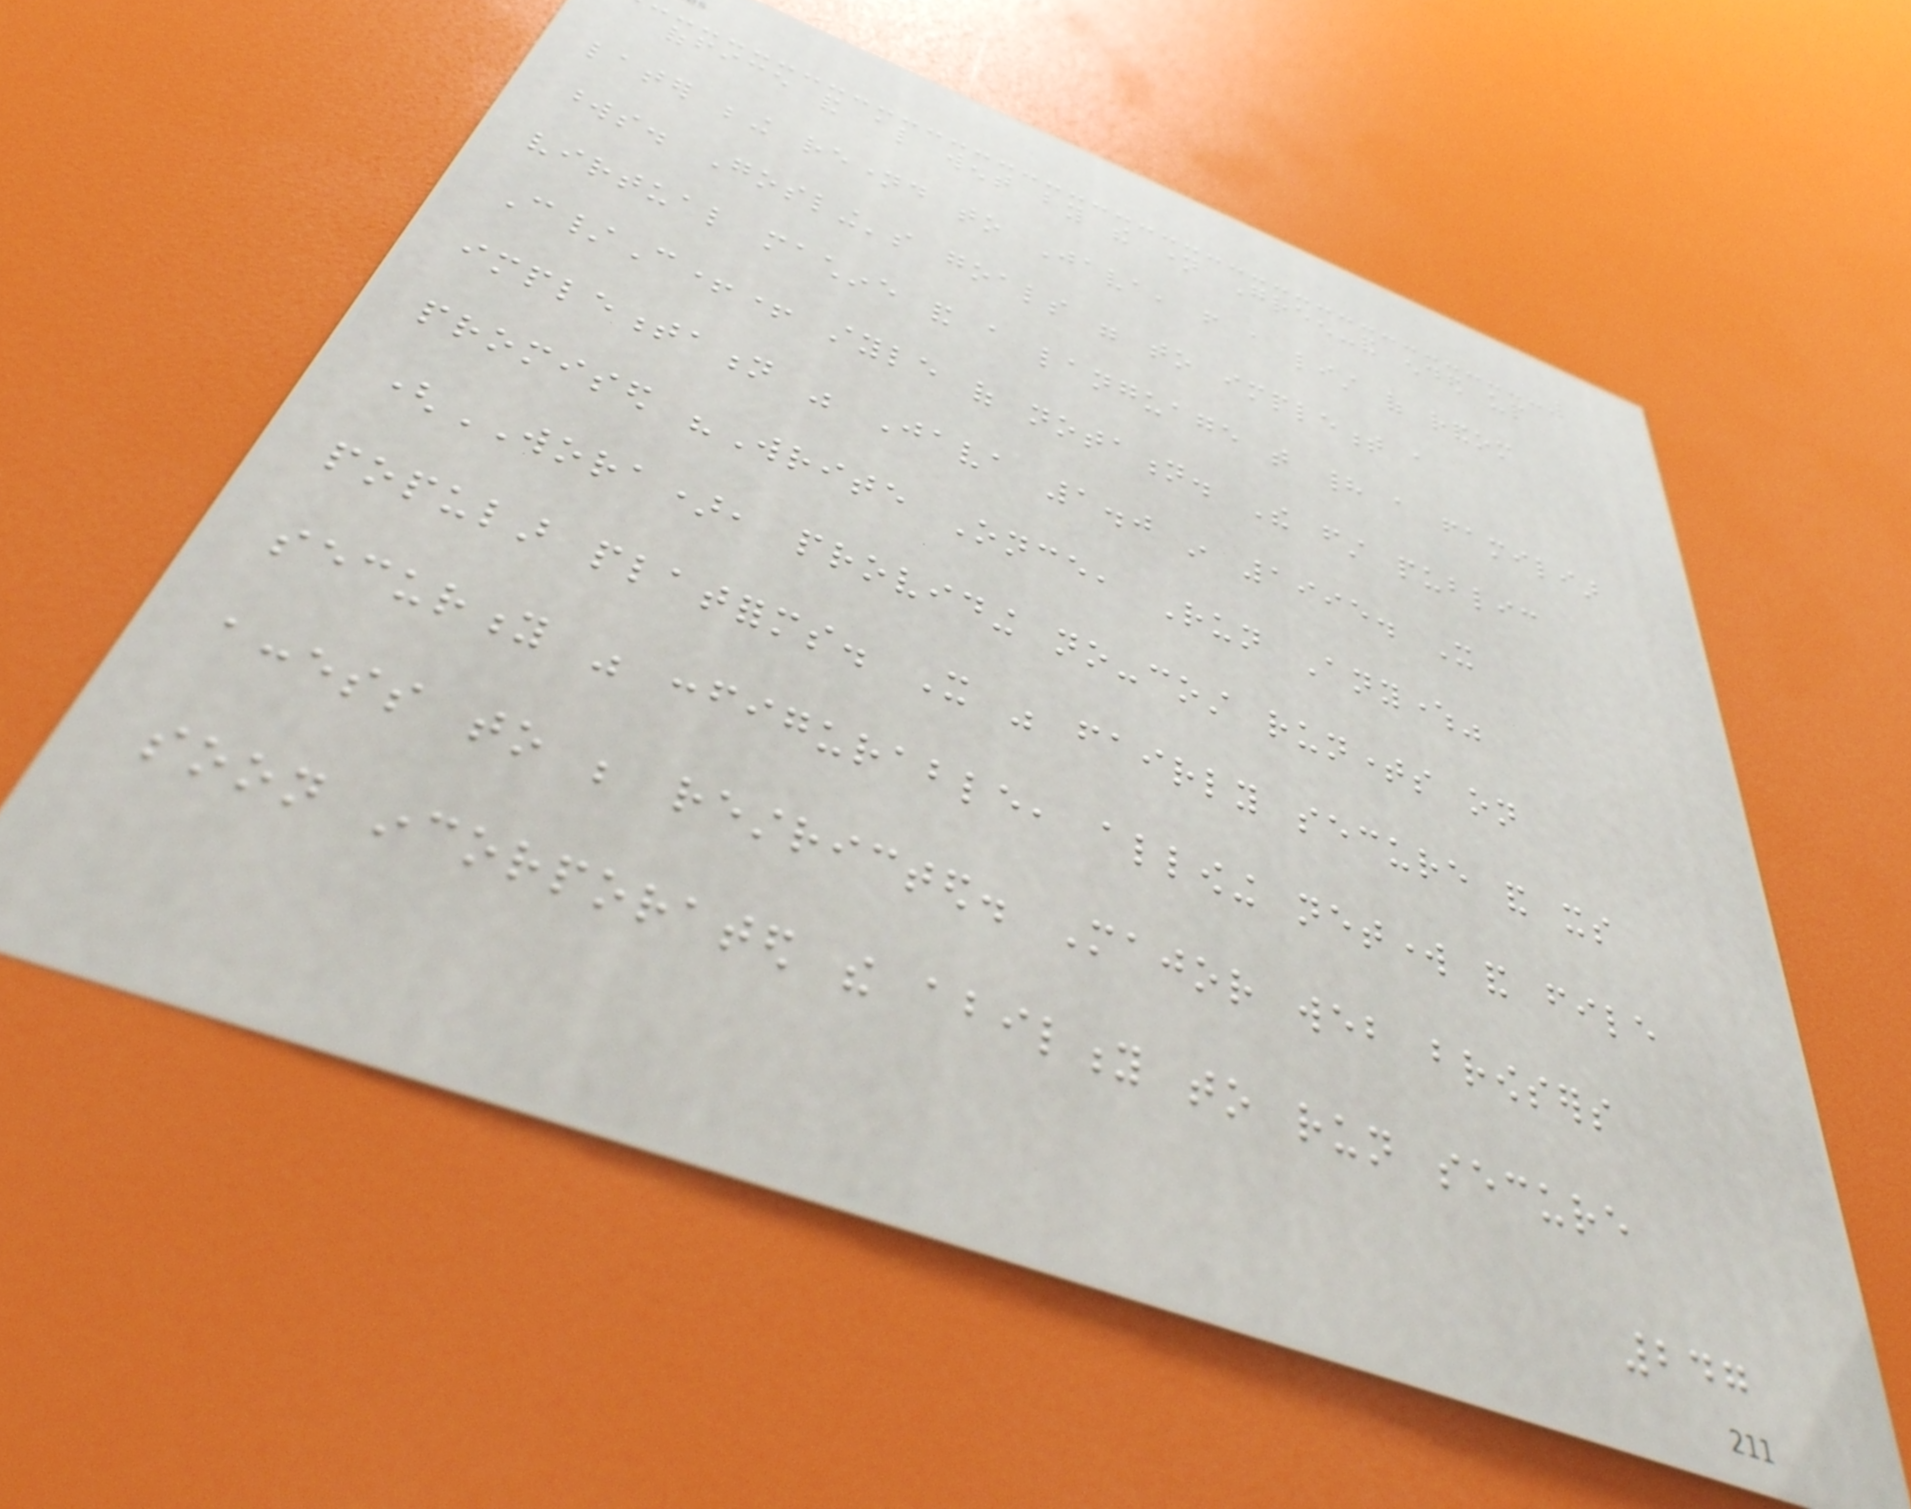office and also went by the name Green-and ended up
later being renamed to Java, from a list of random
words. Gosling's goals were to implement a
virtual machine and a language that had a familiar
C/C++ style of notation. The first public
implementation was Java 1.0 in 1995. It
promised "Write Once, Run Anywhere"
(WORA), providing no-cost runtimes on
popular platforms. It was fairly secure and its
security was configurable, allowing network and file
access to be restricted. Major web browsers
soon incorporated the ability to run secure
247
